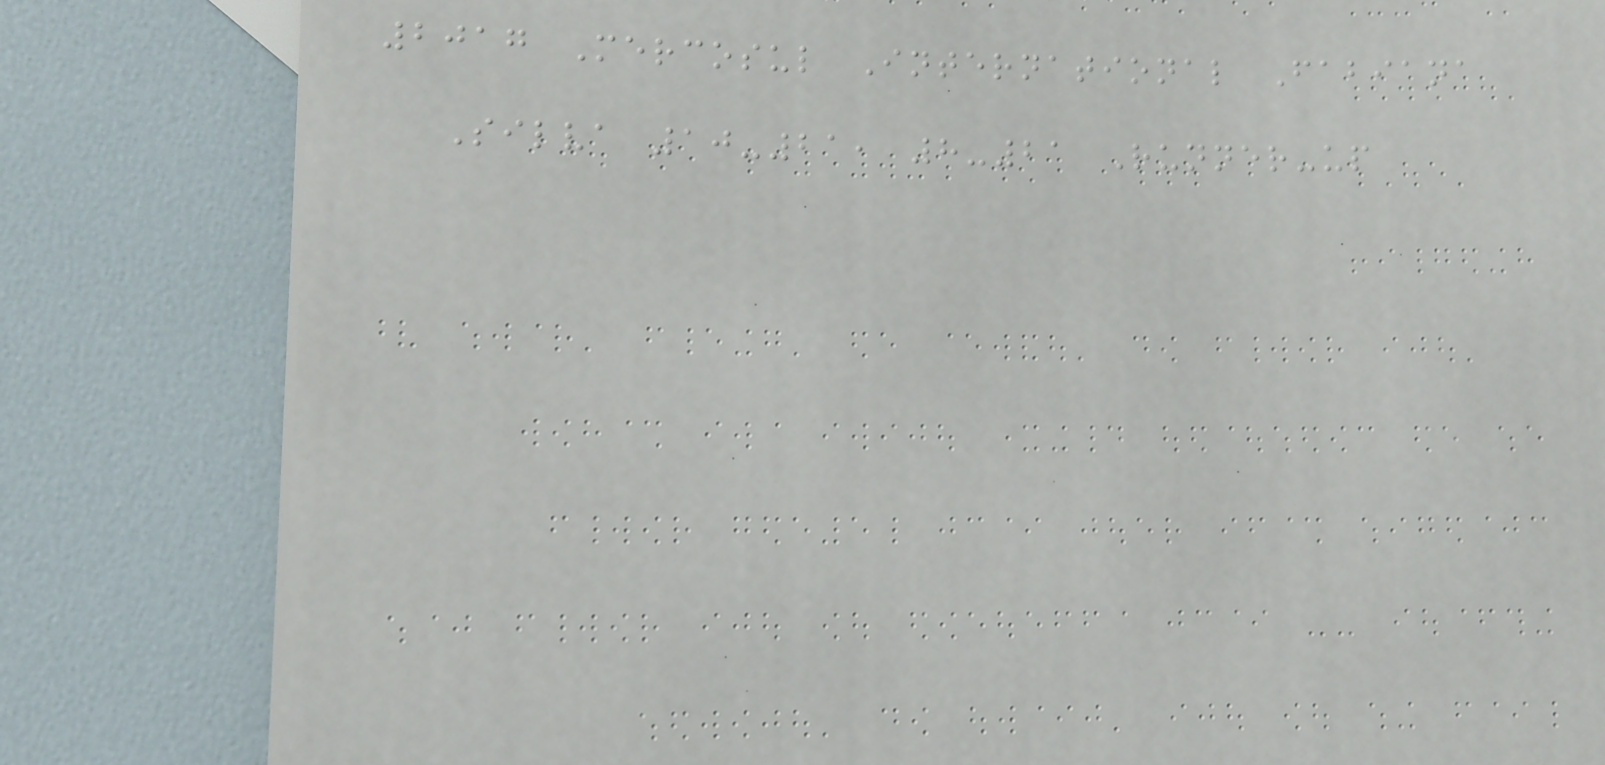2017 Mercosul International Fabiana
Silva 10-21, 8-21 Runner-up
